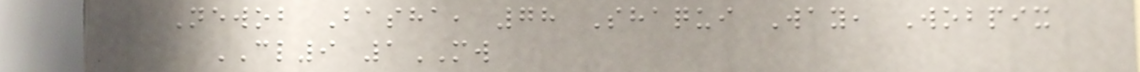Newob Basha, 78 Shaqui Way, Wobpix
CL9 1MW
